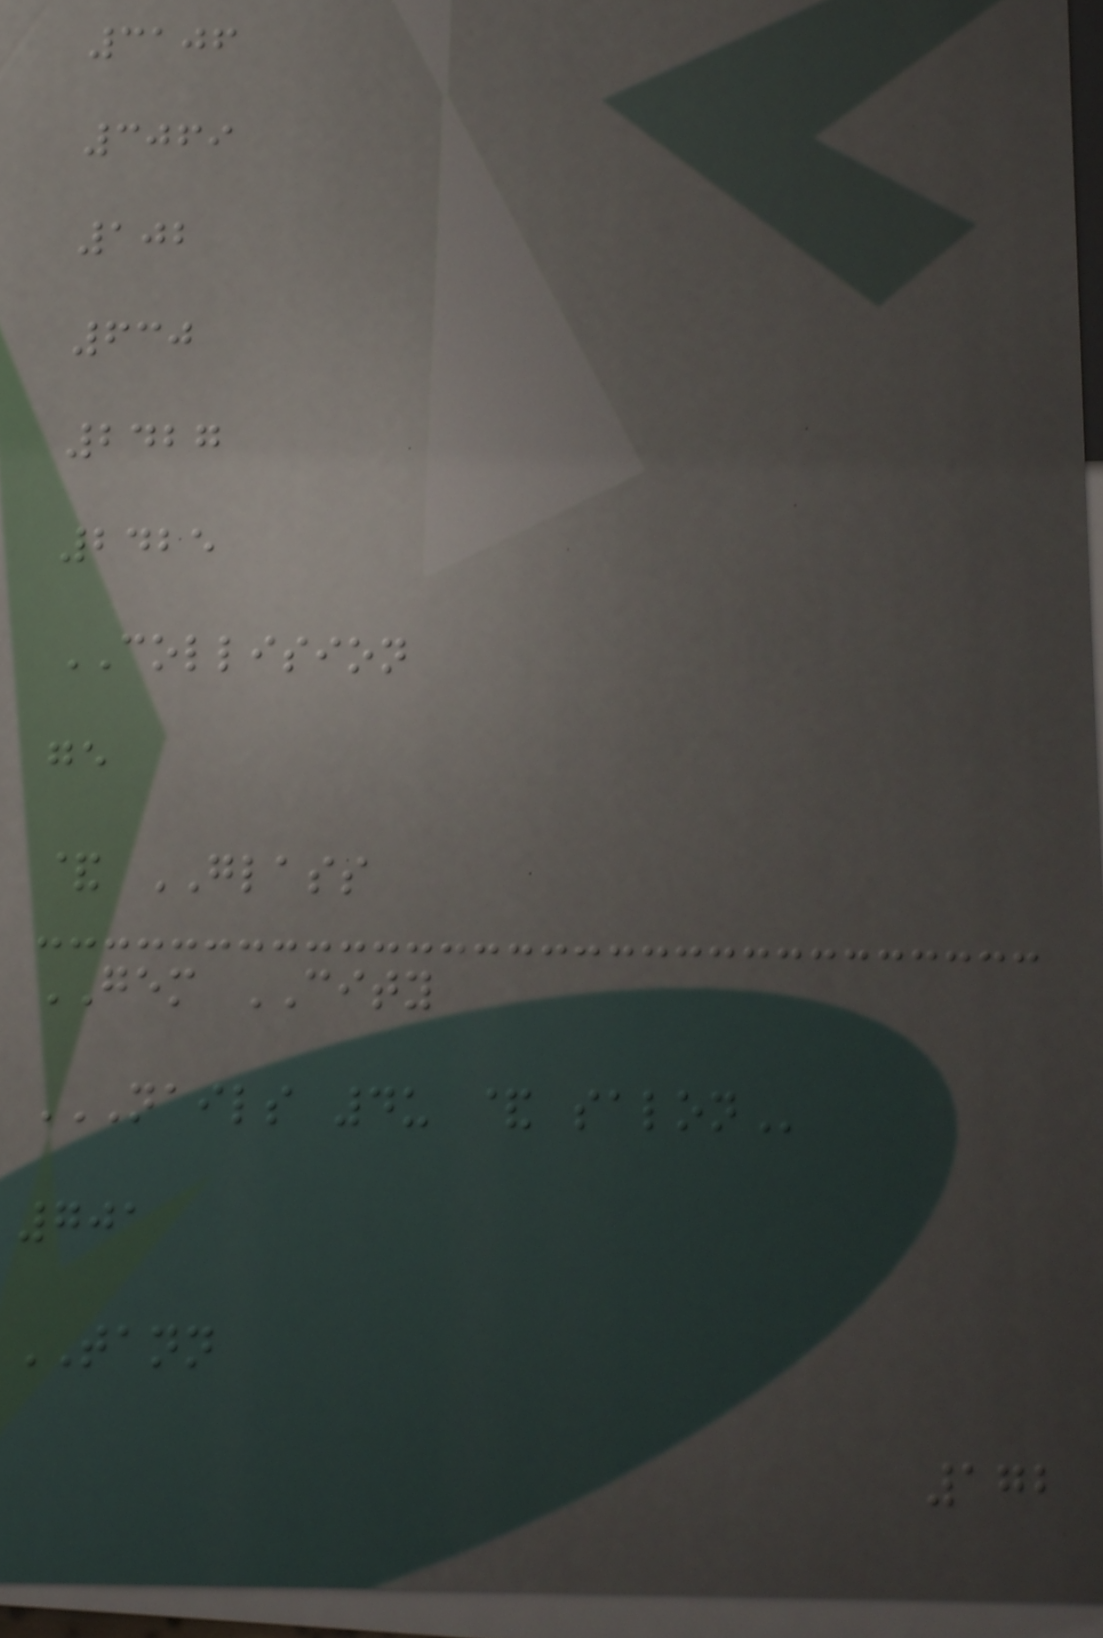3106
3069
102
630
2427
2425
COLLISION
ge
& GLASS
GEM CITY
NAILS 4U & SALON
701
TANN
172
